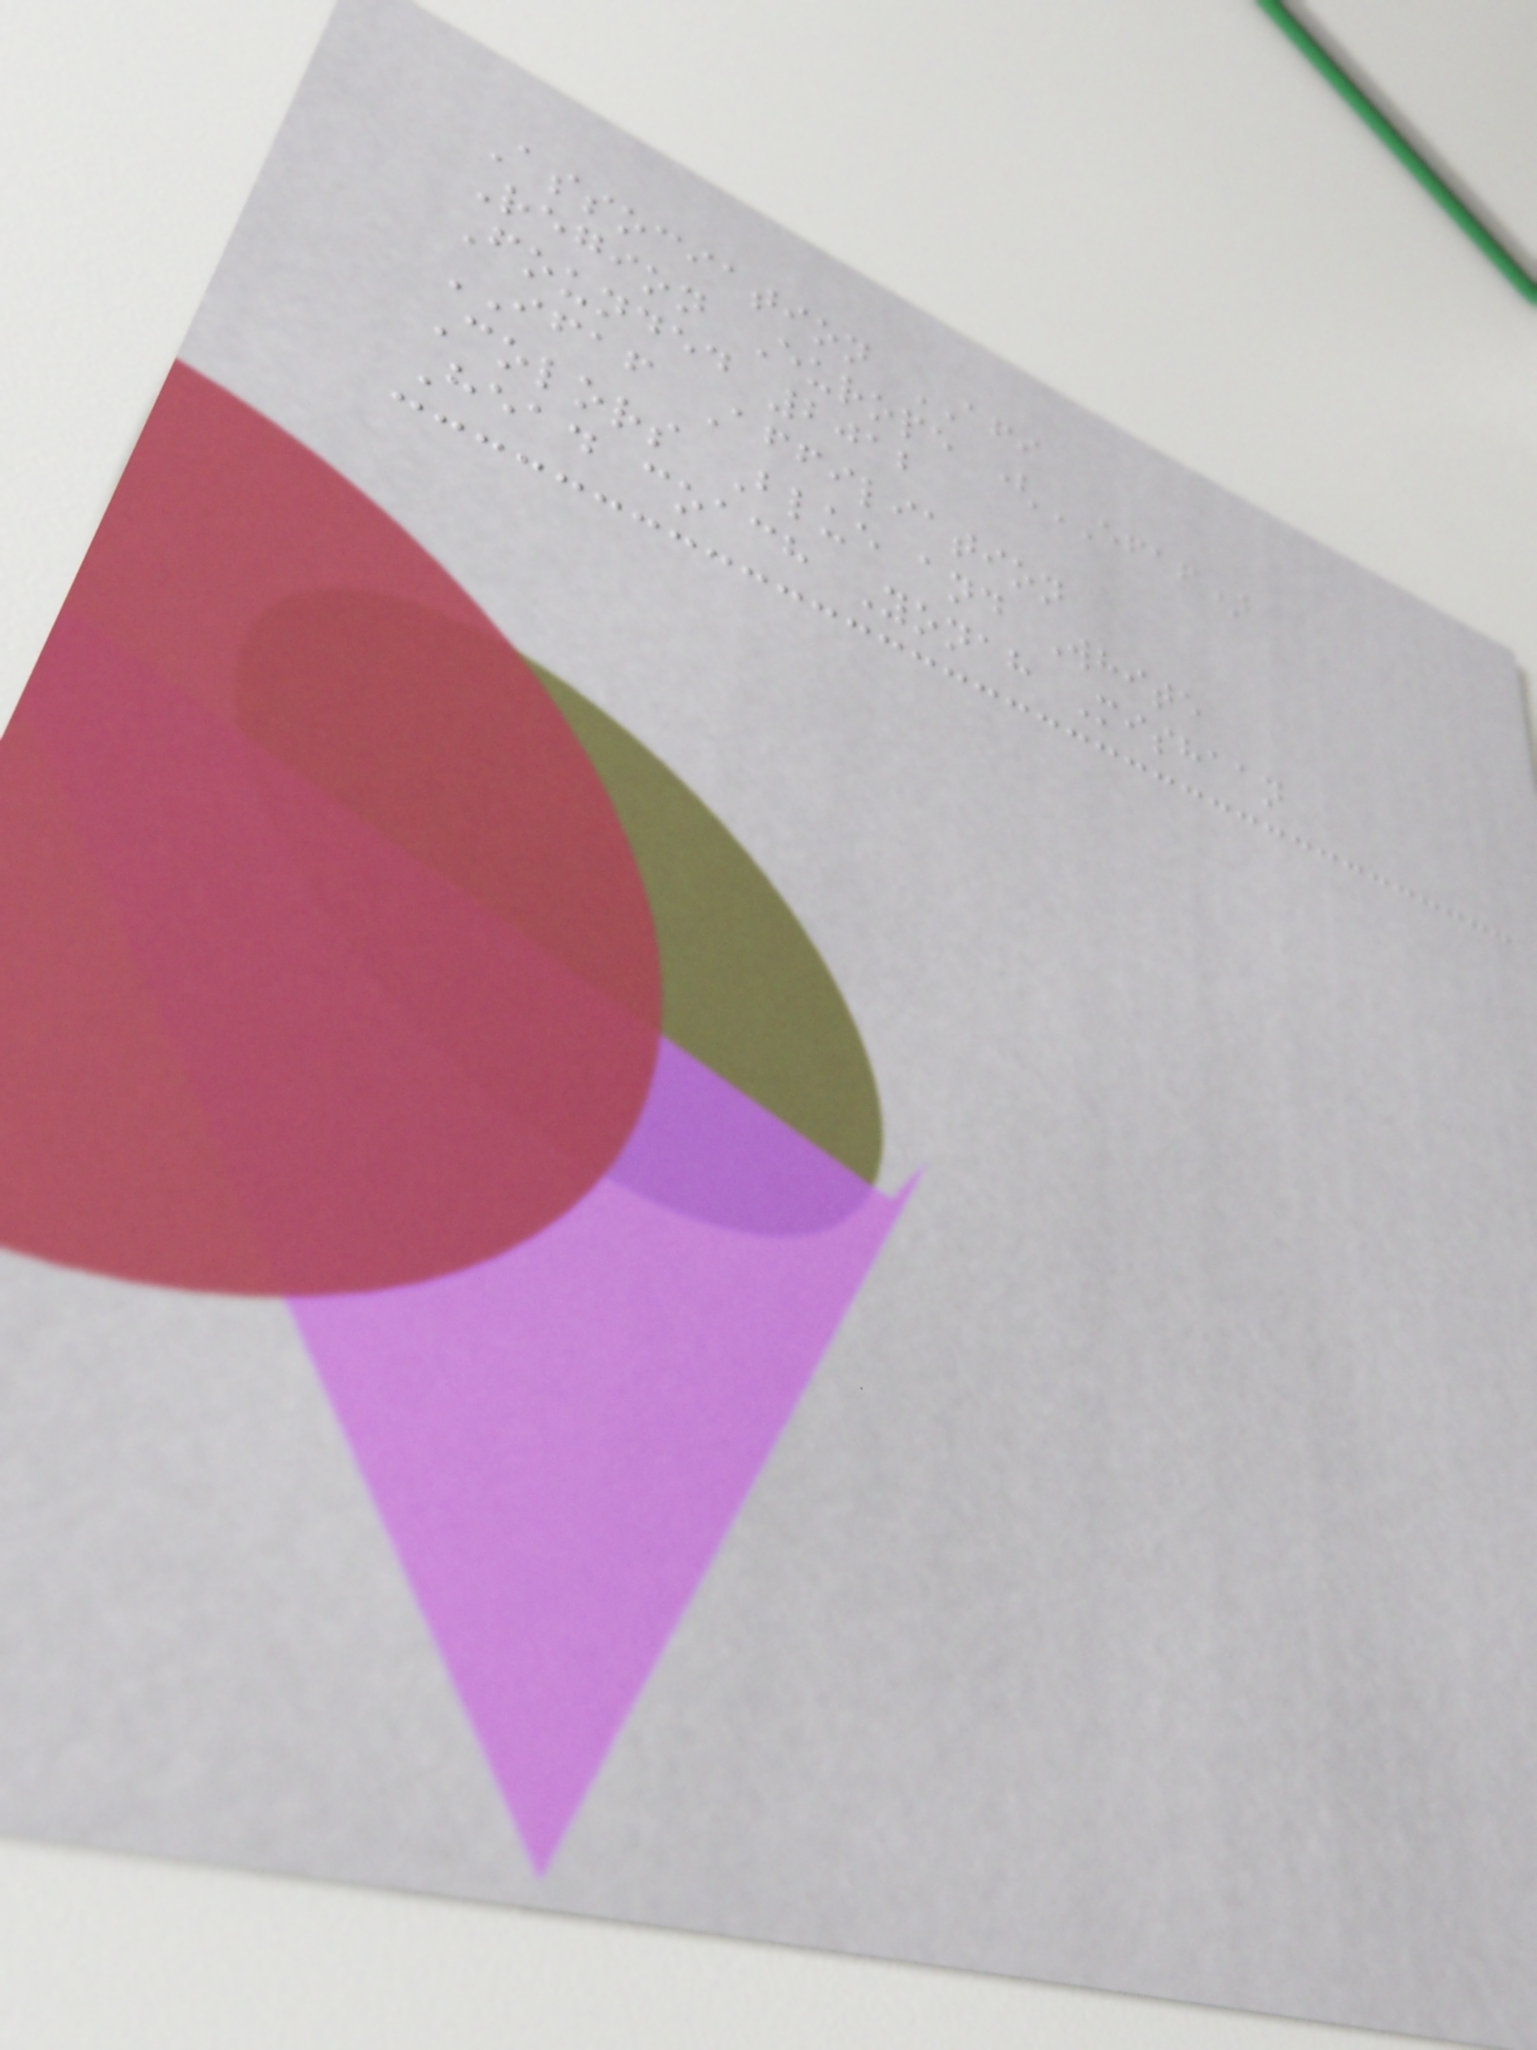Association AFI
Region Europe (EFAF)
Founded 2012
IFAF Affiliation
Colors Blue and White
Head coach Yonah Mishaan
